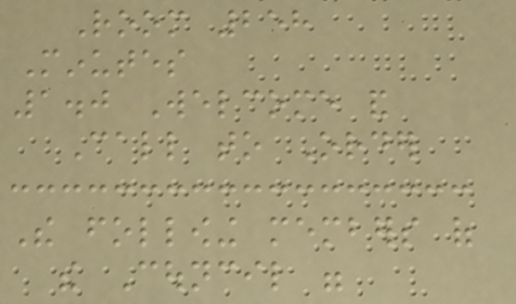Room 258
Minutes
1.0 Welcome and
Call to Order
The following members of
the Council were
